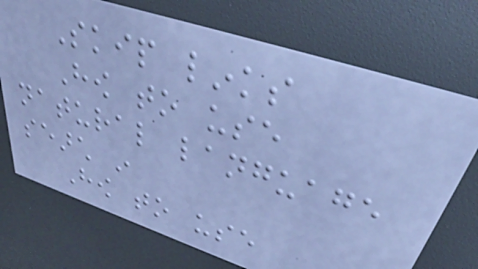Skip links
How to use
natural language
search in
How to use
